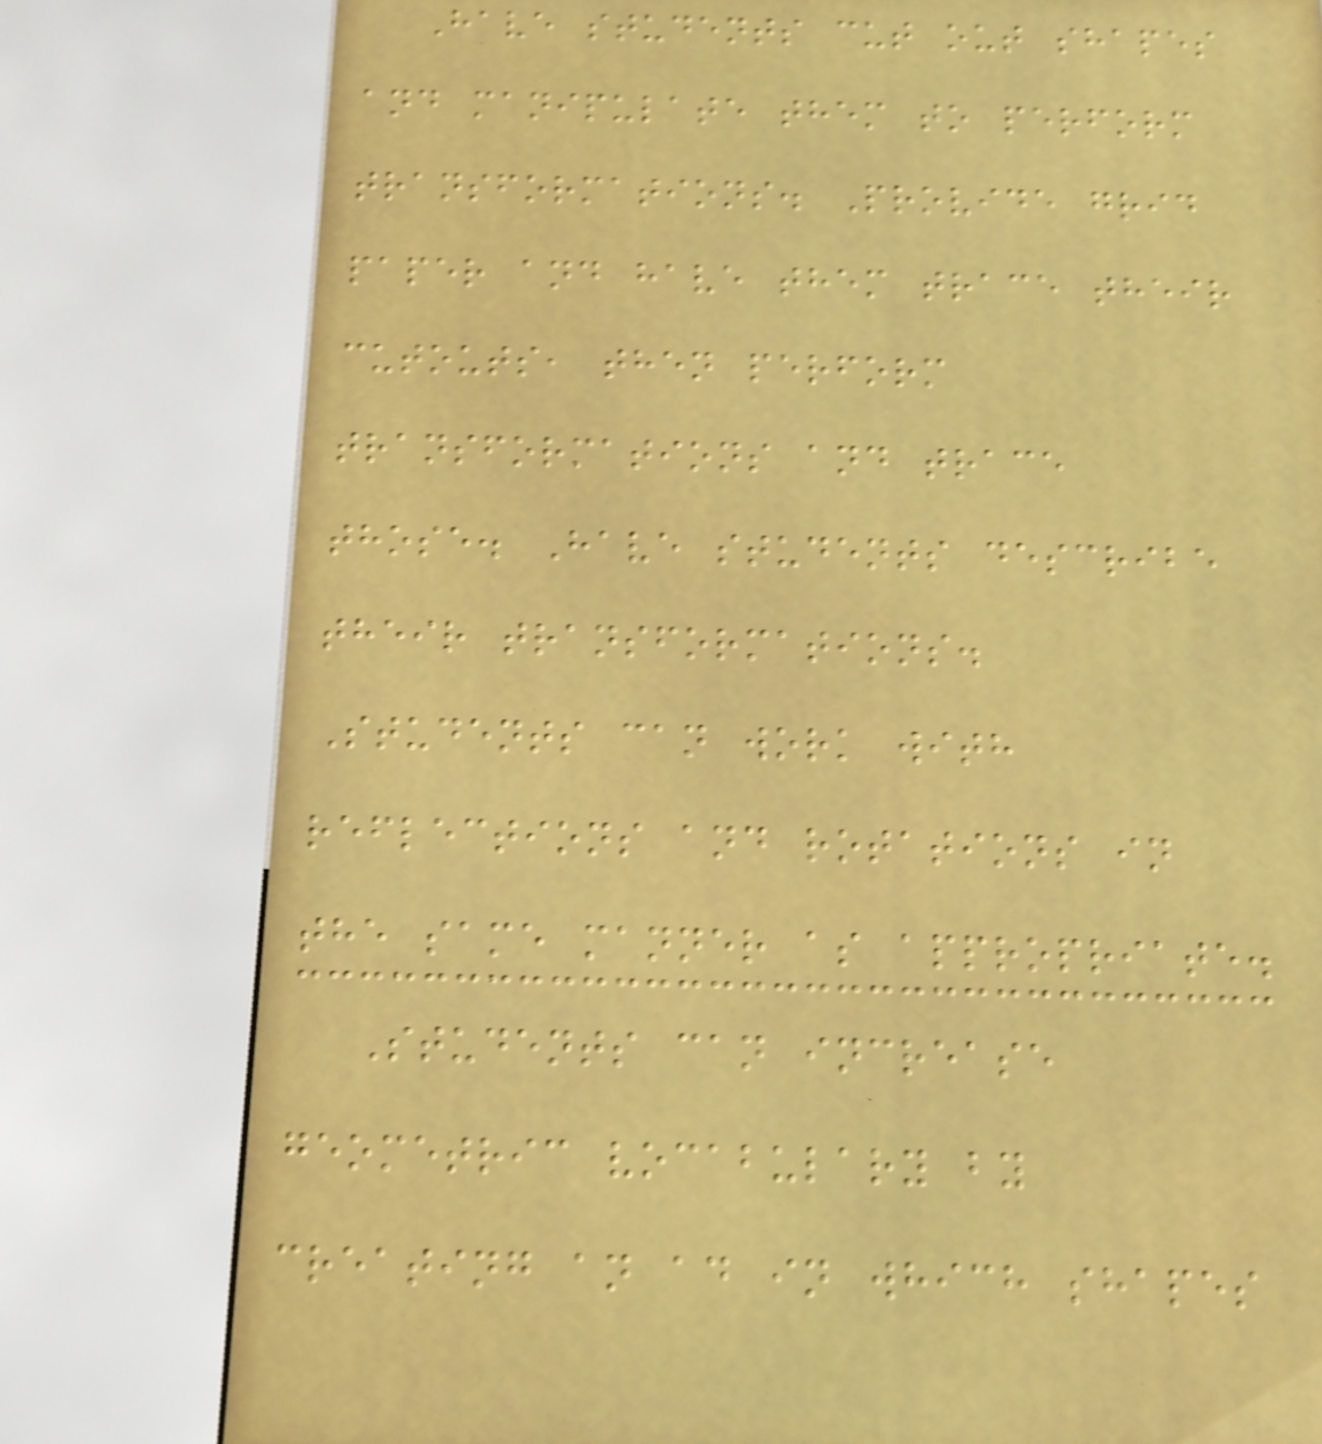Have students cut out shapes
and manipulate them to perform
transformations. Provide grid
paper and have them trace their
cutouts, then perform
transformations and trace
those. Have students describe
their transformations.
Students can work with
reflections and rotations in
the same manner as appropriate.
Students can increase
geometric vocabulary by
creating an ad in which shapes
